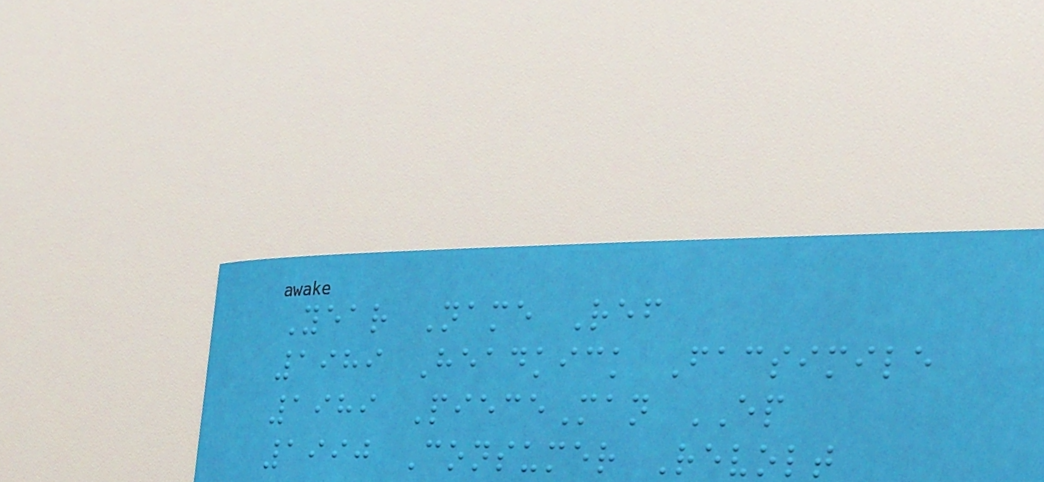Year Name Ref
1989 Headkick Facsimile
1989 PieceMan EP
1990 Consumer Revolt
